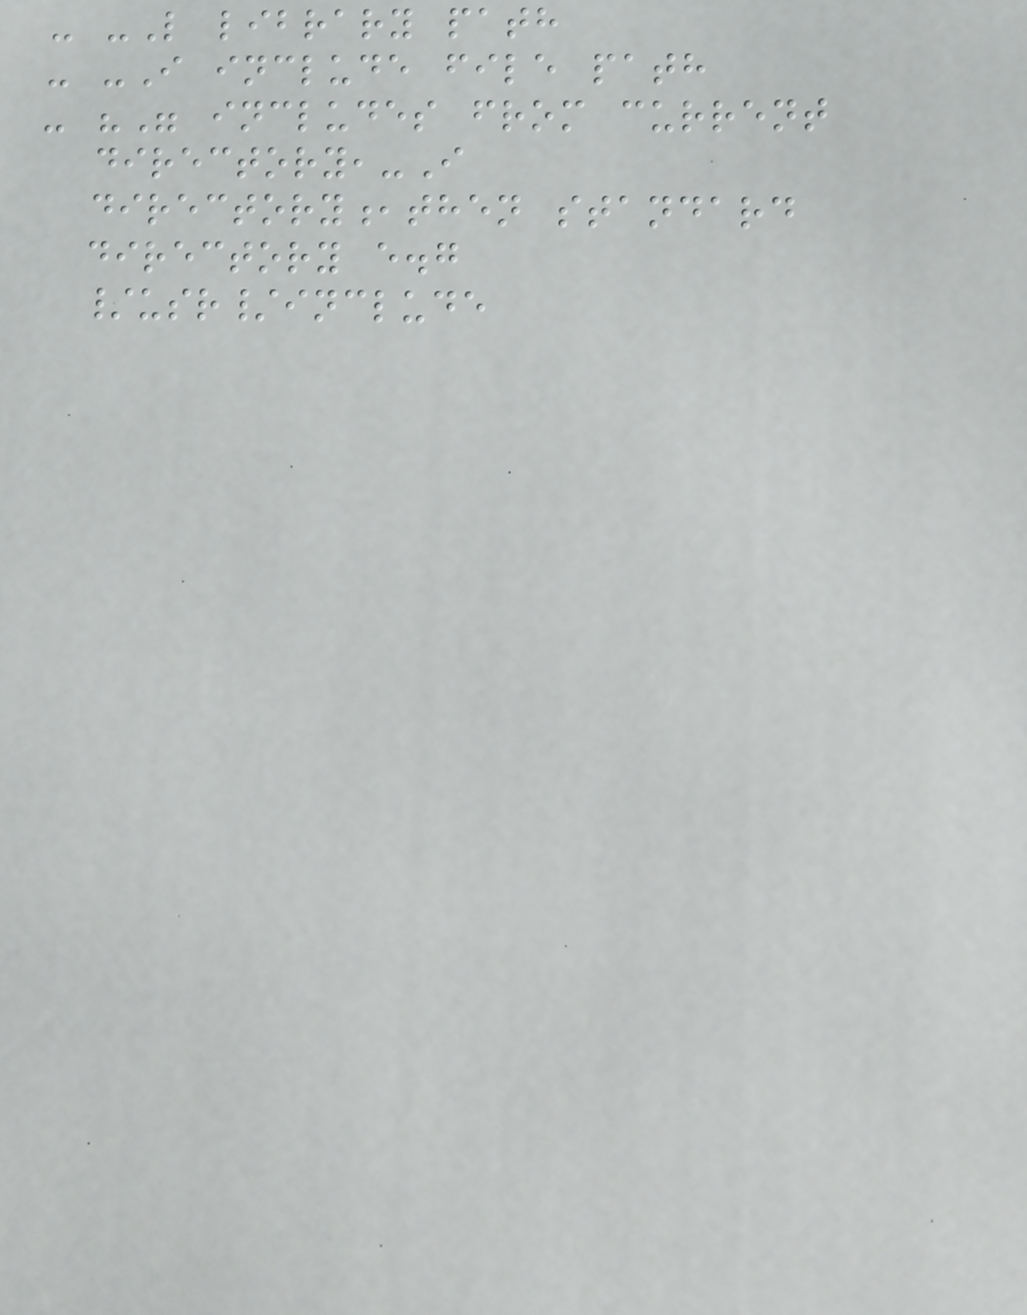- -L library path
- -I include file path
- "" includes from current
directory,-I
directory,then standard
directory e.g
/usr/include
